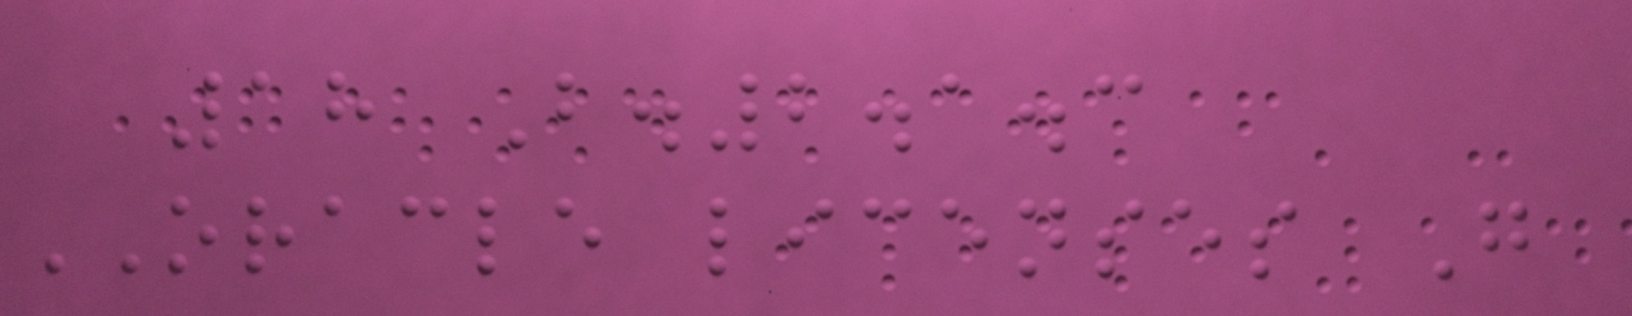18 B.2.1.3
ORACLE licenses G
